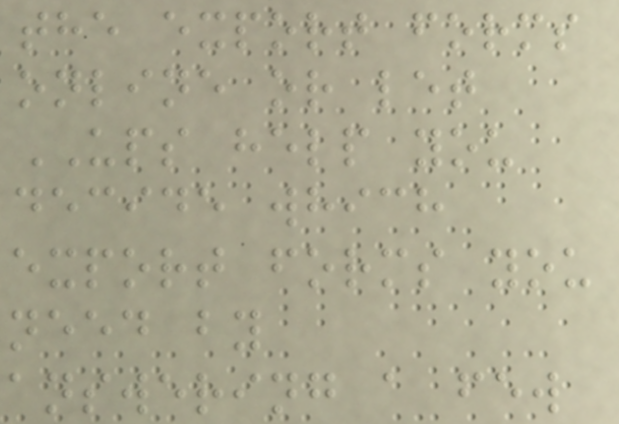the export forms
online or let
UPS help you
decide which
export forms you
need by
answering a few
